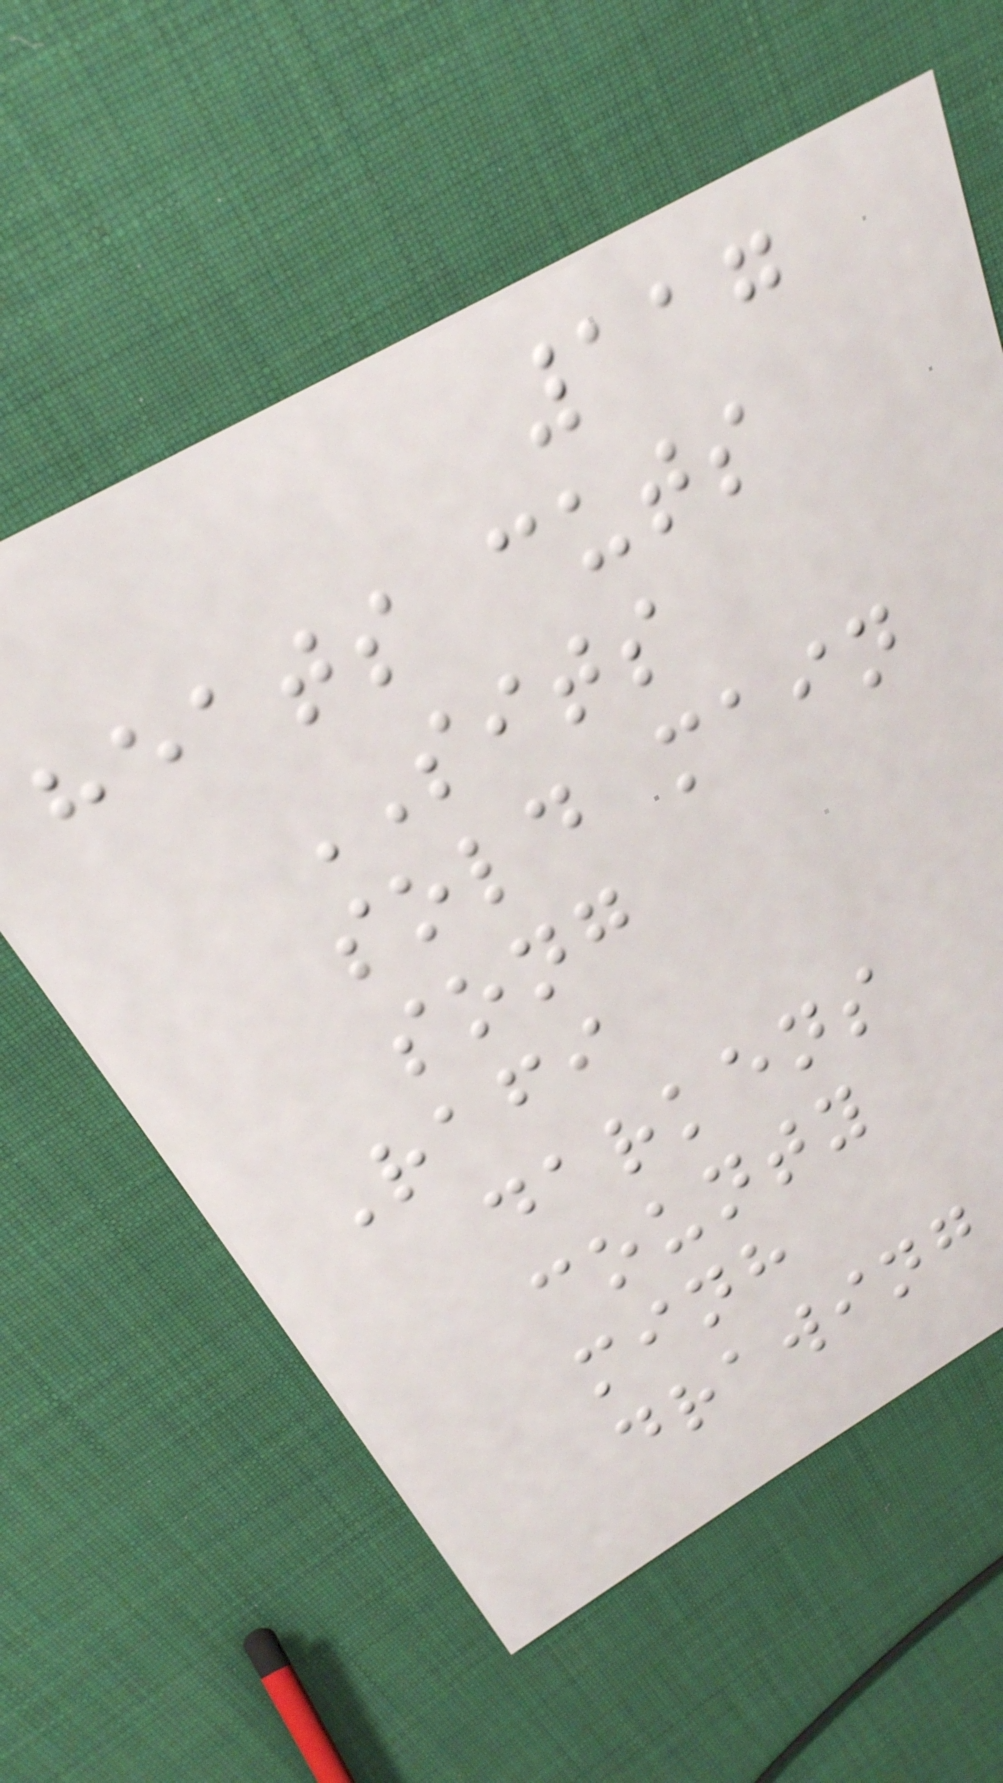117
heats cuts
SITS
sold main
song
Rafi
darkens
county
minh
drawing
